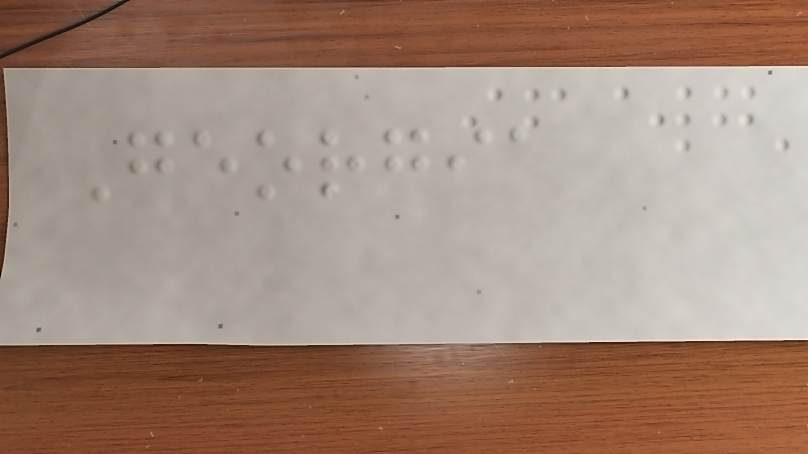Georgia
